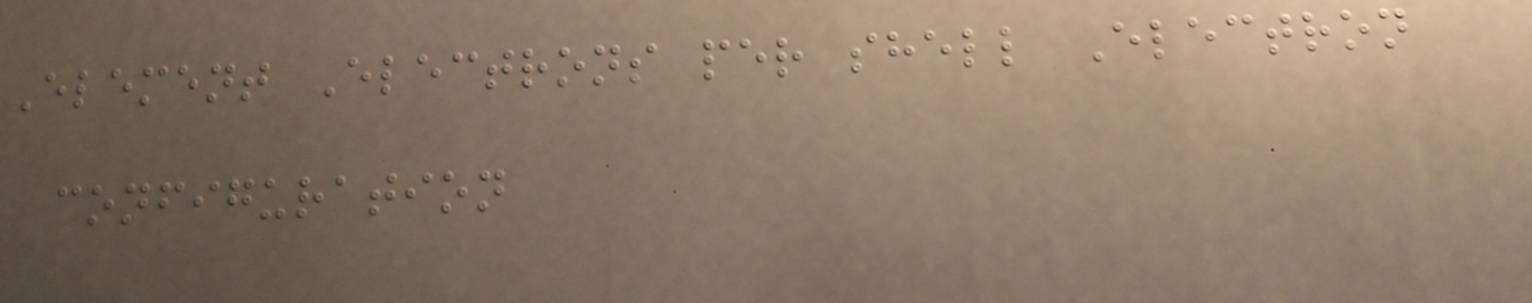Element Electrons per shell Electron
configuration
